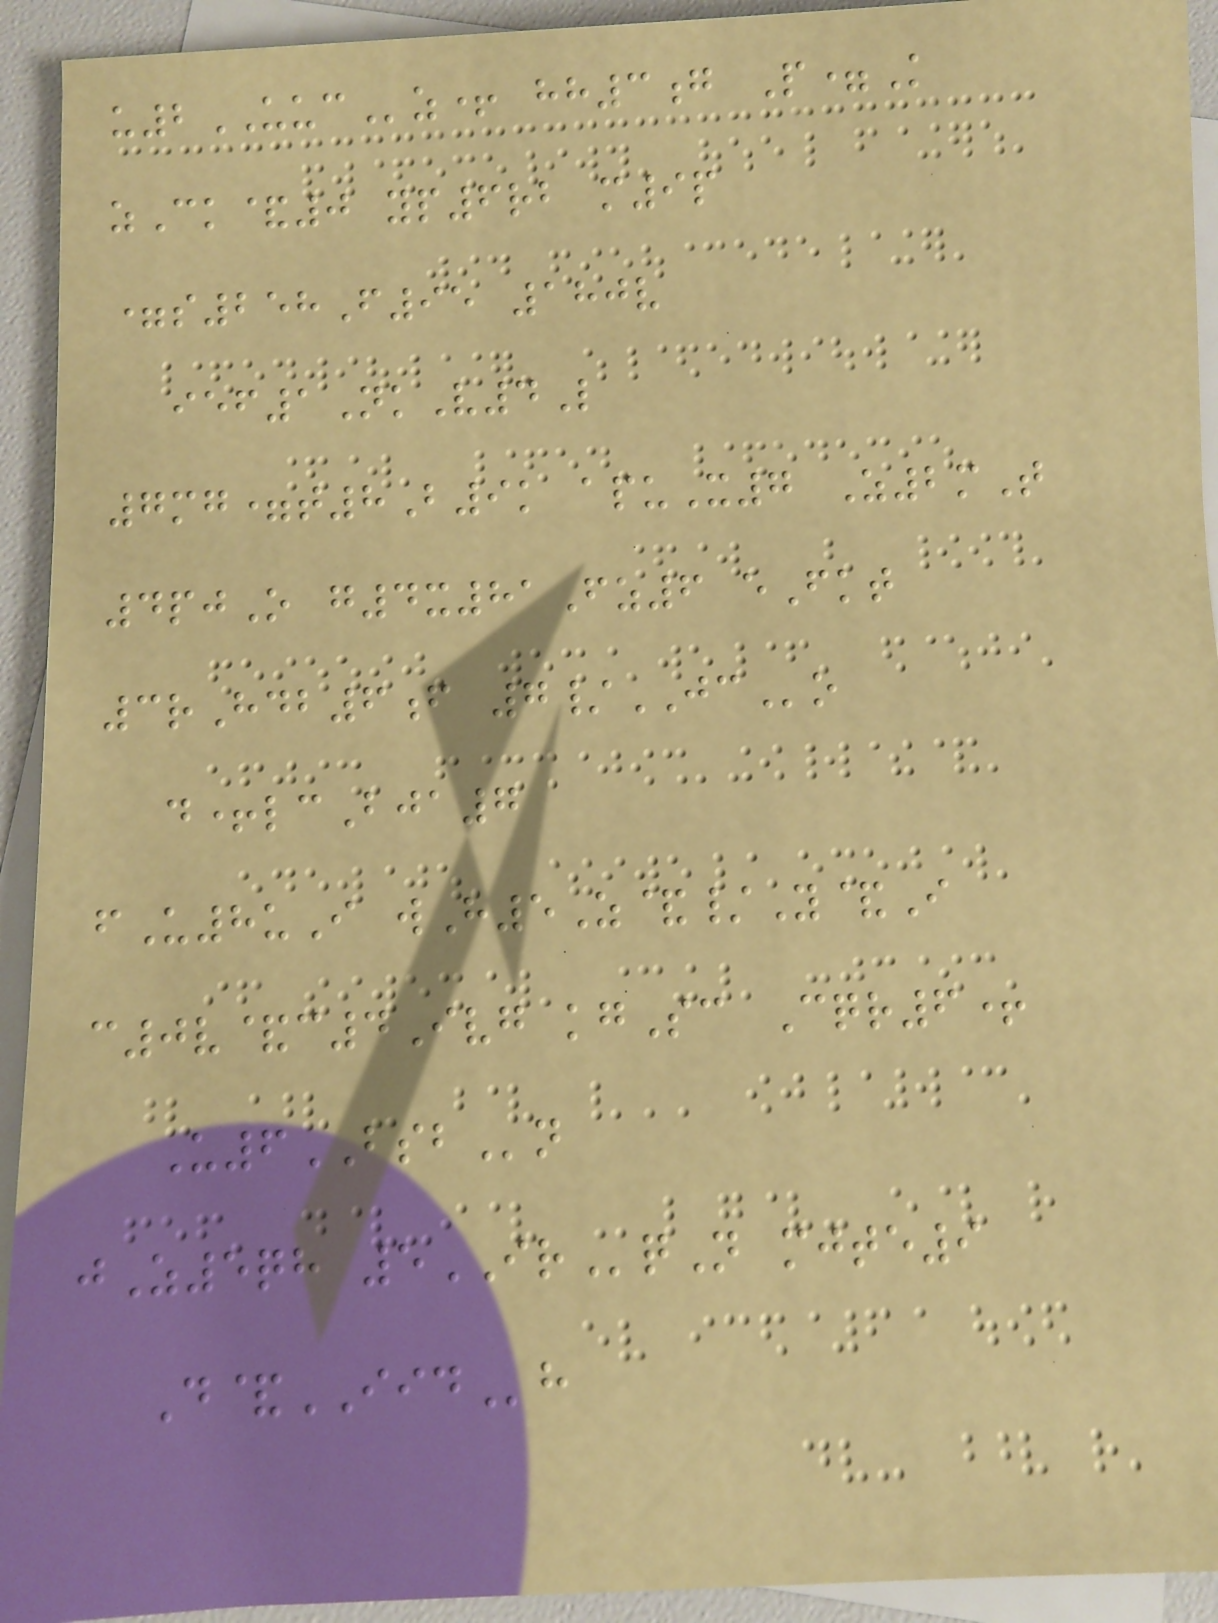u2UUCz+ hh3g P=K
zCk&0 yp6rb m9p
=s258F95 180v
ief1NkV4L
7mg=t8B9k apuX7 Z2mT
4pjO g4x81Fz6 eFkt
3rHdb6f 7/JCo
d+lcBja7
fU8uI wH5Z&/Y&I
c0v&c4Ivg kgSc Cqr6+
U6BSBn
jZ5qh 5IRqN mjte9
D&IIDh
